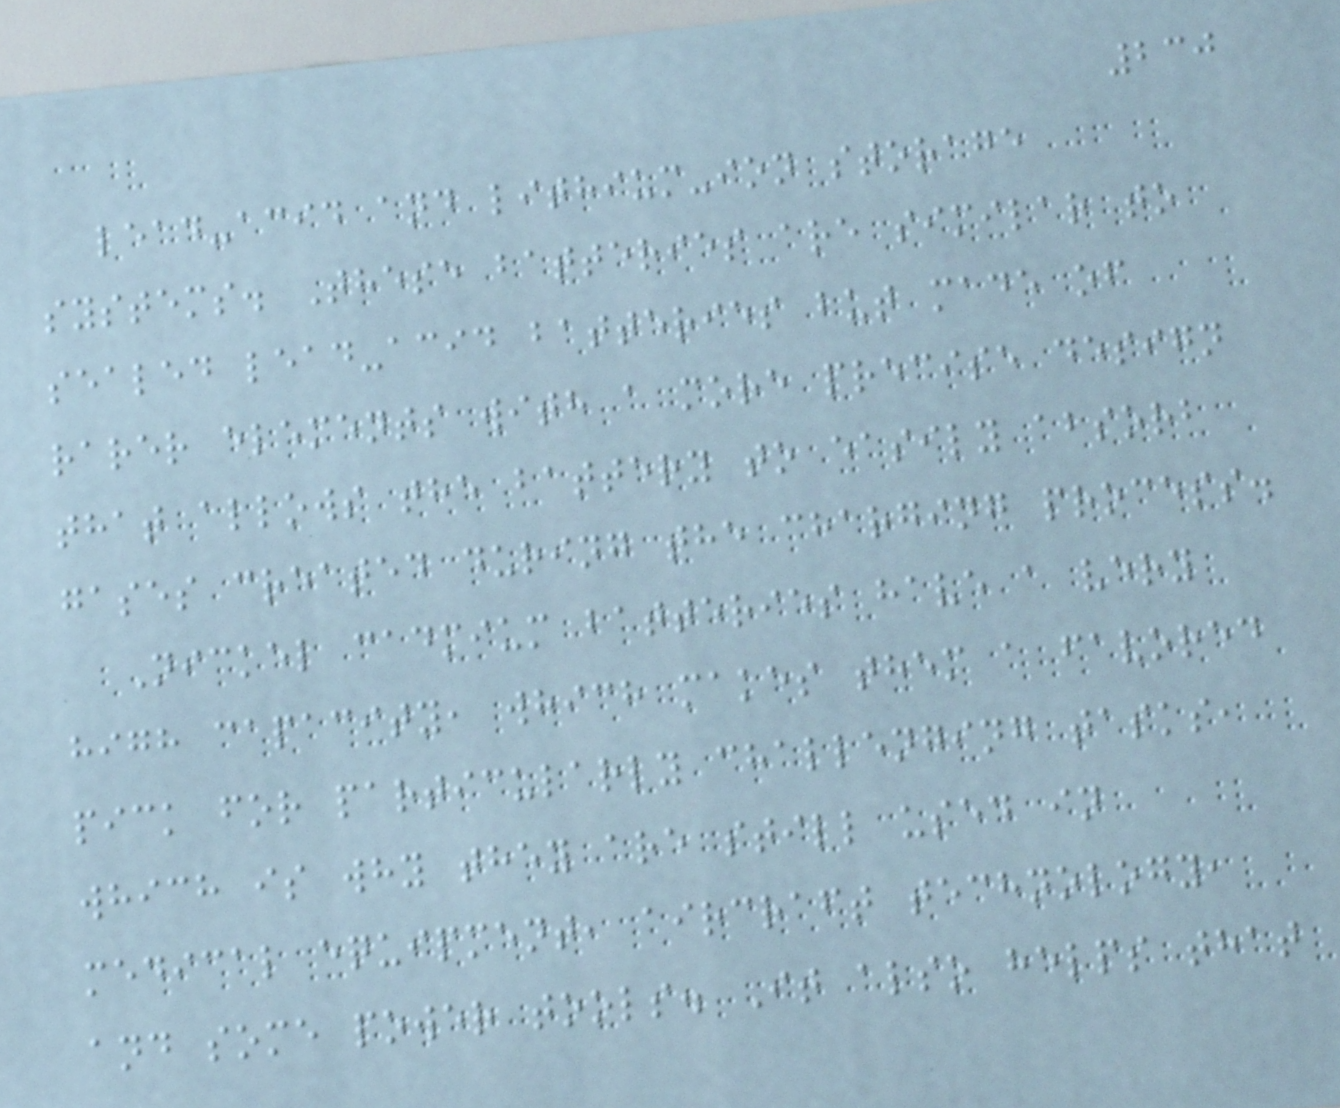230
lead-acid and lithium-ion storage
systems. These batteries are similar to
sealed lead-acid batteries but made of
rarer elements with a more precise design
that allows the battery to easily absorb
gases created during the charging process.
Nickel cadmium batteries have a very
high capacity, which makes them a favored
pick for particularly challenging tasks,
which is why they are still used in
medical equipment, aircraft technology,
and some power tools. It also helps that
